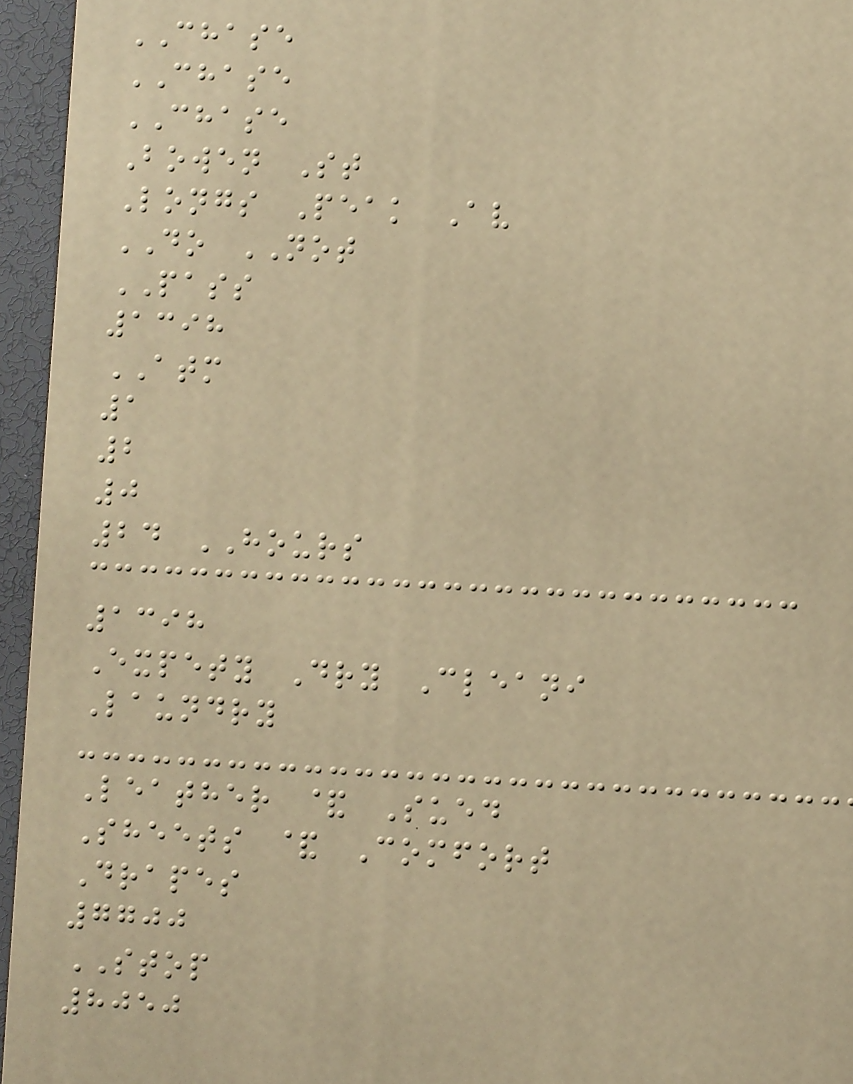CHASE
CHASE
CHASE
Bowen St
Longs Peak Av
DO NOT
PASS
1398
ATM
1
2
0
24 HOURS
1398
Expety Dry Cleani
Laundry
Leather & Sued
Sheets & Comfort
Drapes
7700
STOP
8050
